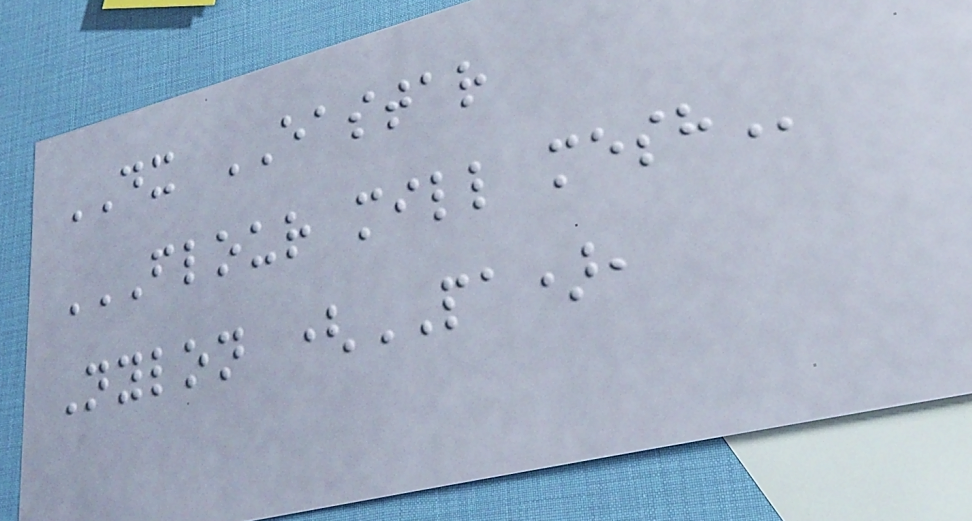DX EASTAR
FLOUR MILL MESH
Nylon (PA),
